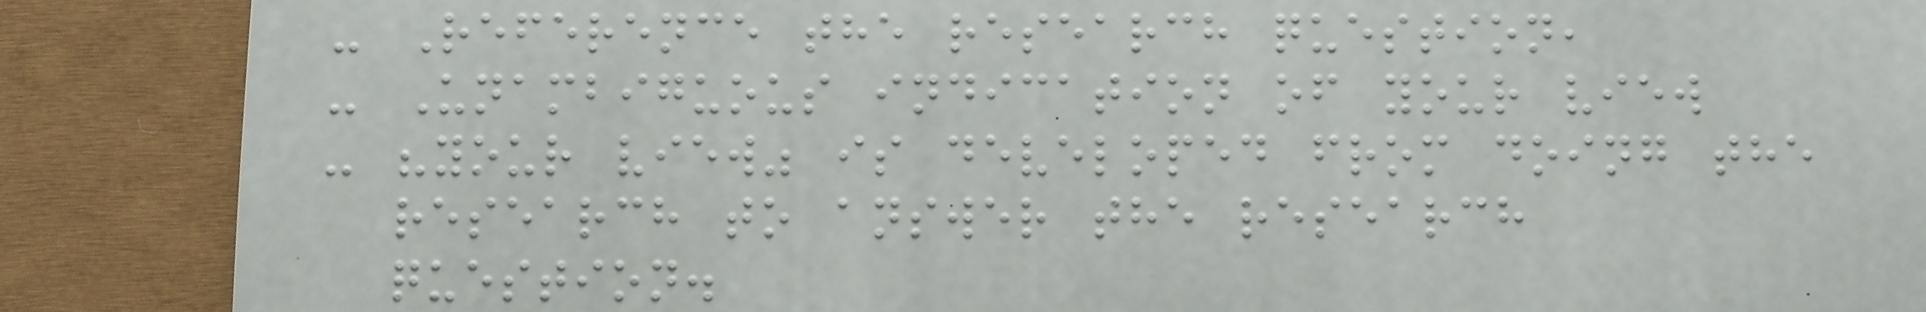- Reference the research question,
- Unambiguous indication of your view
- "your view" is developed from doing the
research to answer the research
question.
